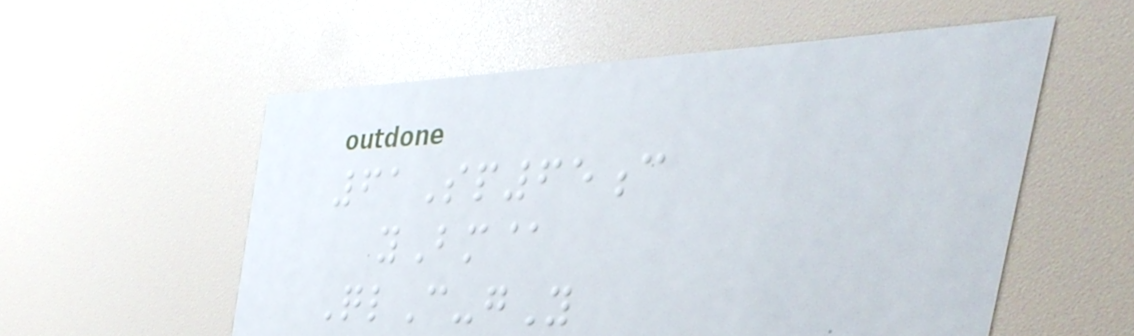61Sp65c
yBm@
QlC-gY
